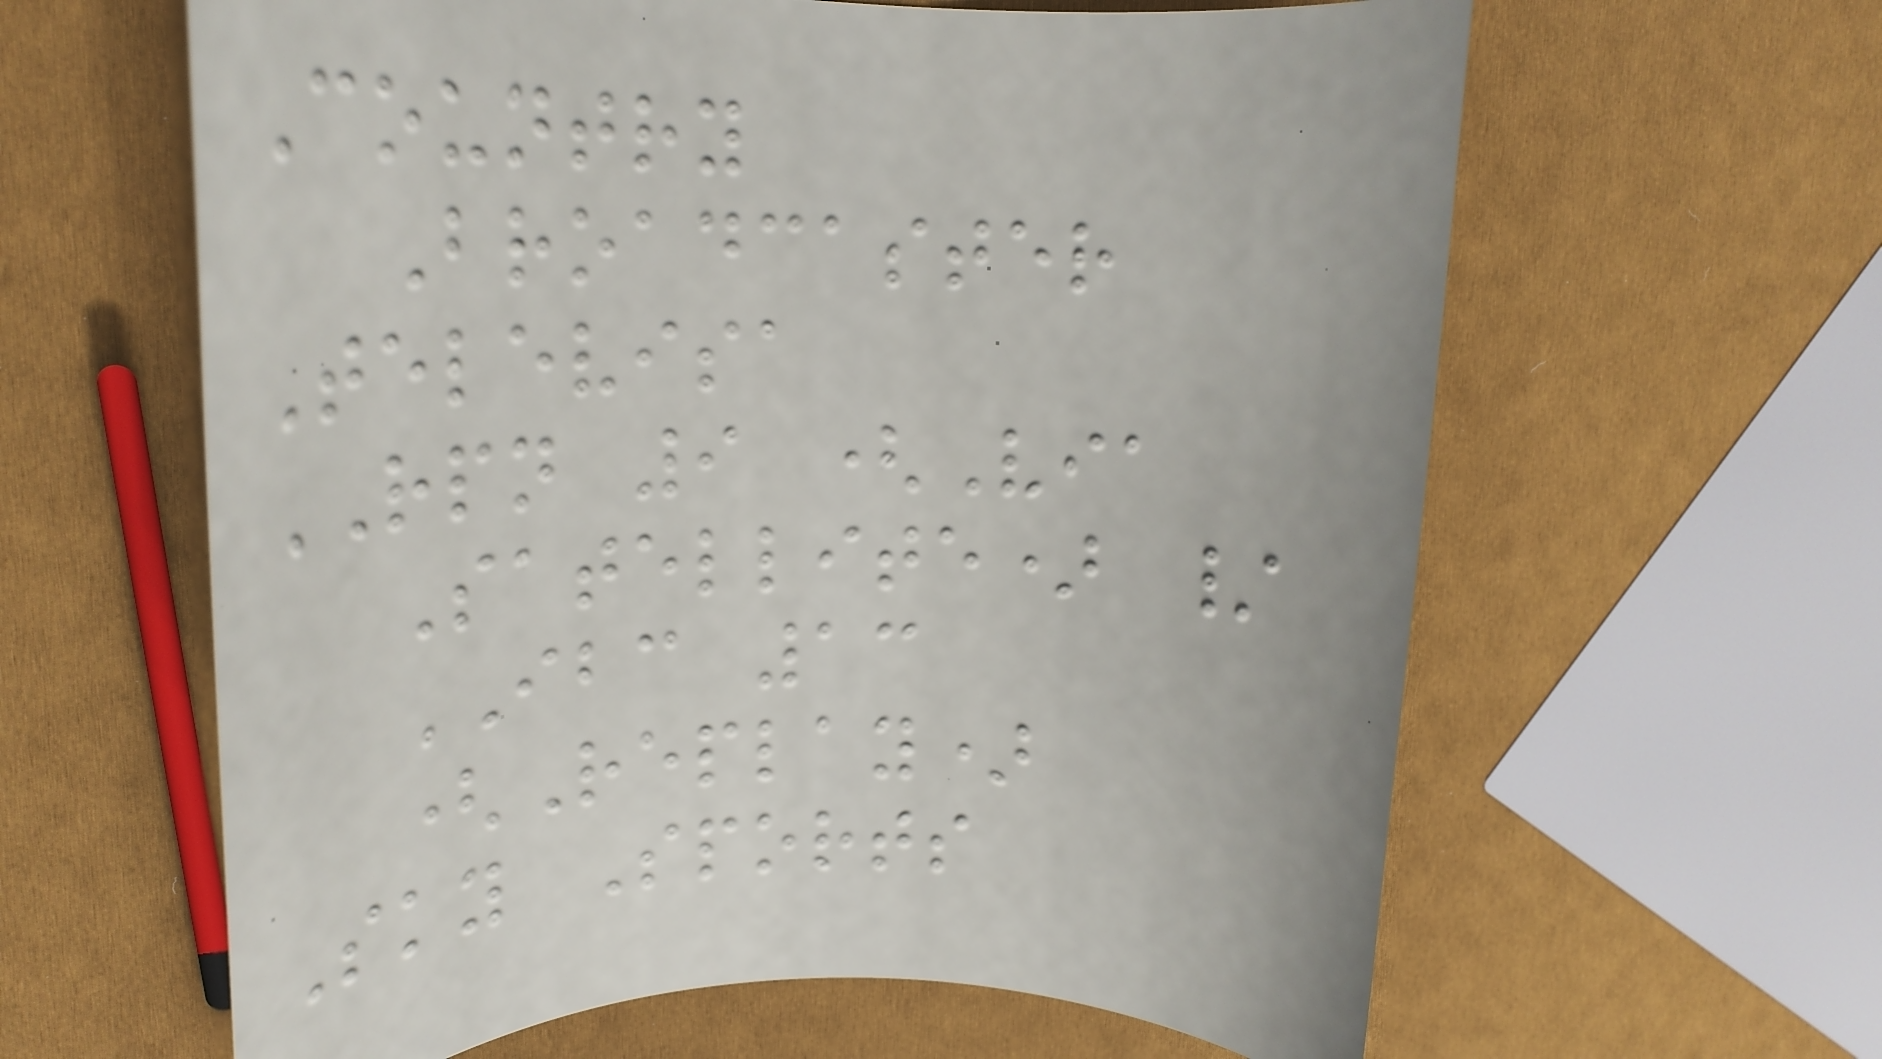Country
Broadcaster
Televisa
RPN 9 (Via
Satellite) /
IBC 13
(Replay)
Sky Sports
